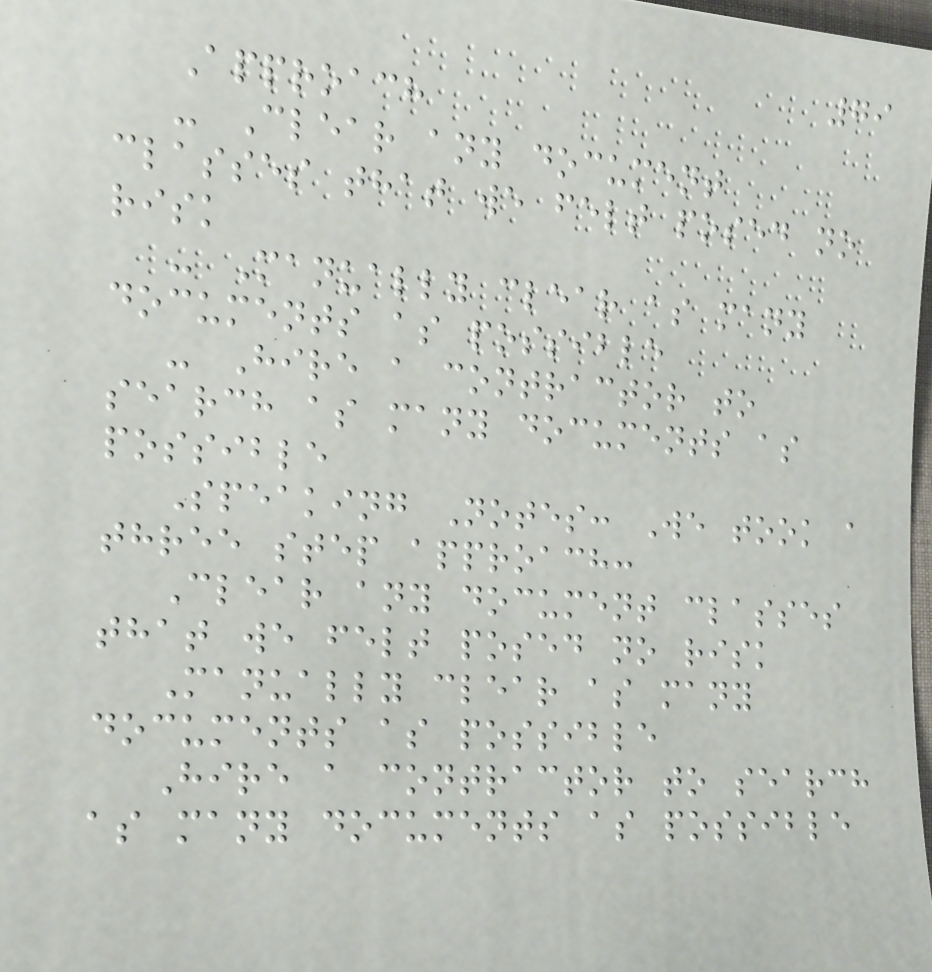79
Approach
- Clear any document
classes that we felt posed no
risk
- Manually clear as many
documents as possible
- Hire a contractor to
search as many documents as
possible
Speaking Notes: We took a
three step approach:
Clear any document classes
that we felt posed no risk
Manually clear as many
documents as possible
Hire a contractor to search
as many documents as possible
